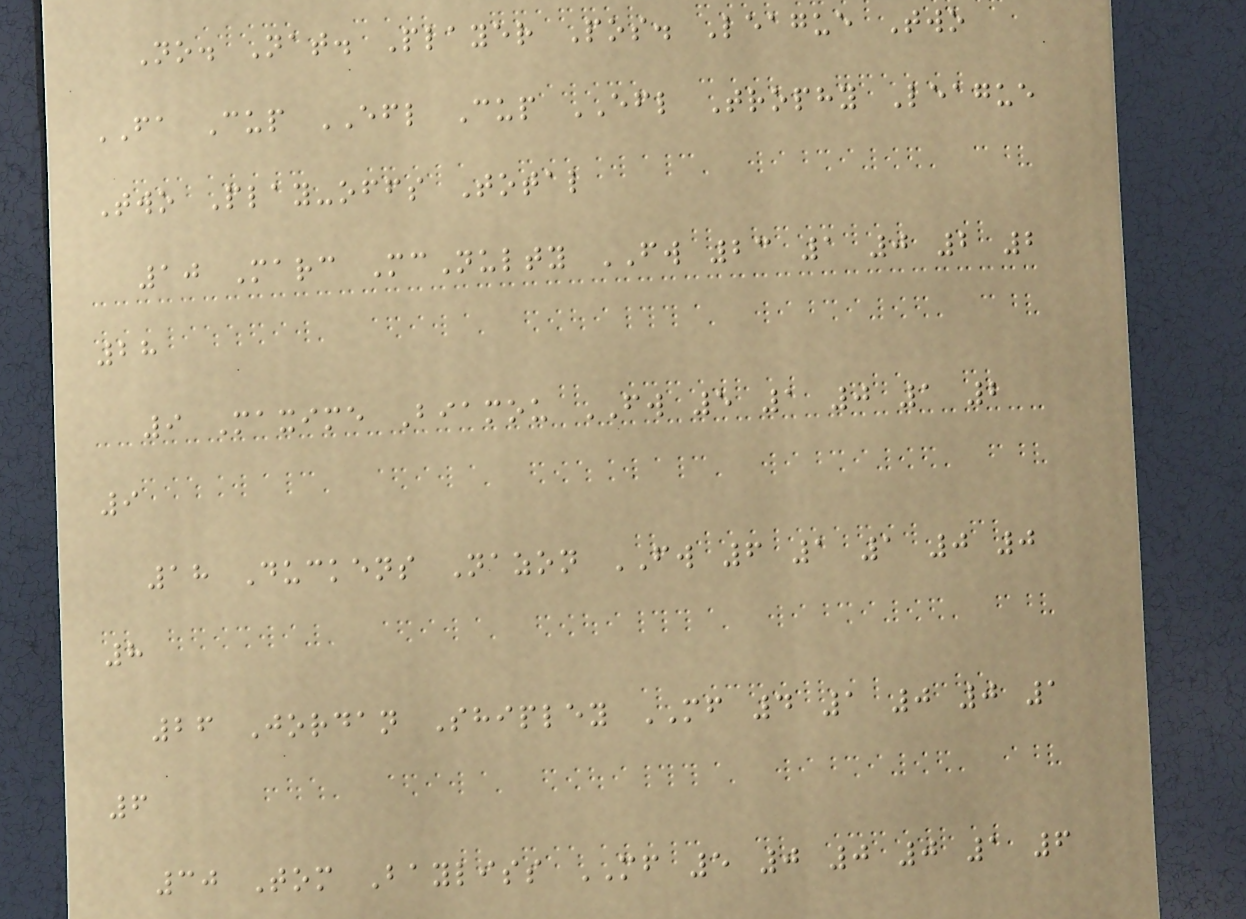No. Nat. Player Pos. League Two
FA Cup EFL Cup EFL Trophy League
Two Play-offs Total
10 Marc McNulty FW 23 1 0 2 2
28
9 Maxime Biamou FW 5 1 0 1 2
9
18 Duckens Nazon FW 6 1 1 0 0
8
26 Jordan Shipley MF 4 1 0 0 1
6
30 Tom Bayliss MF 5 0 0 0 1 6
